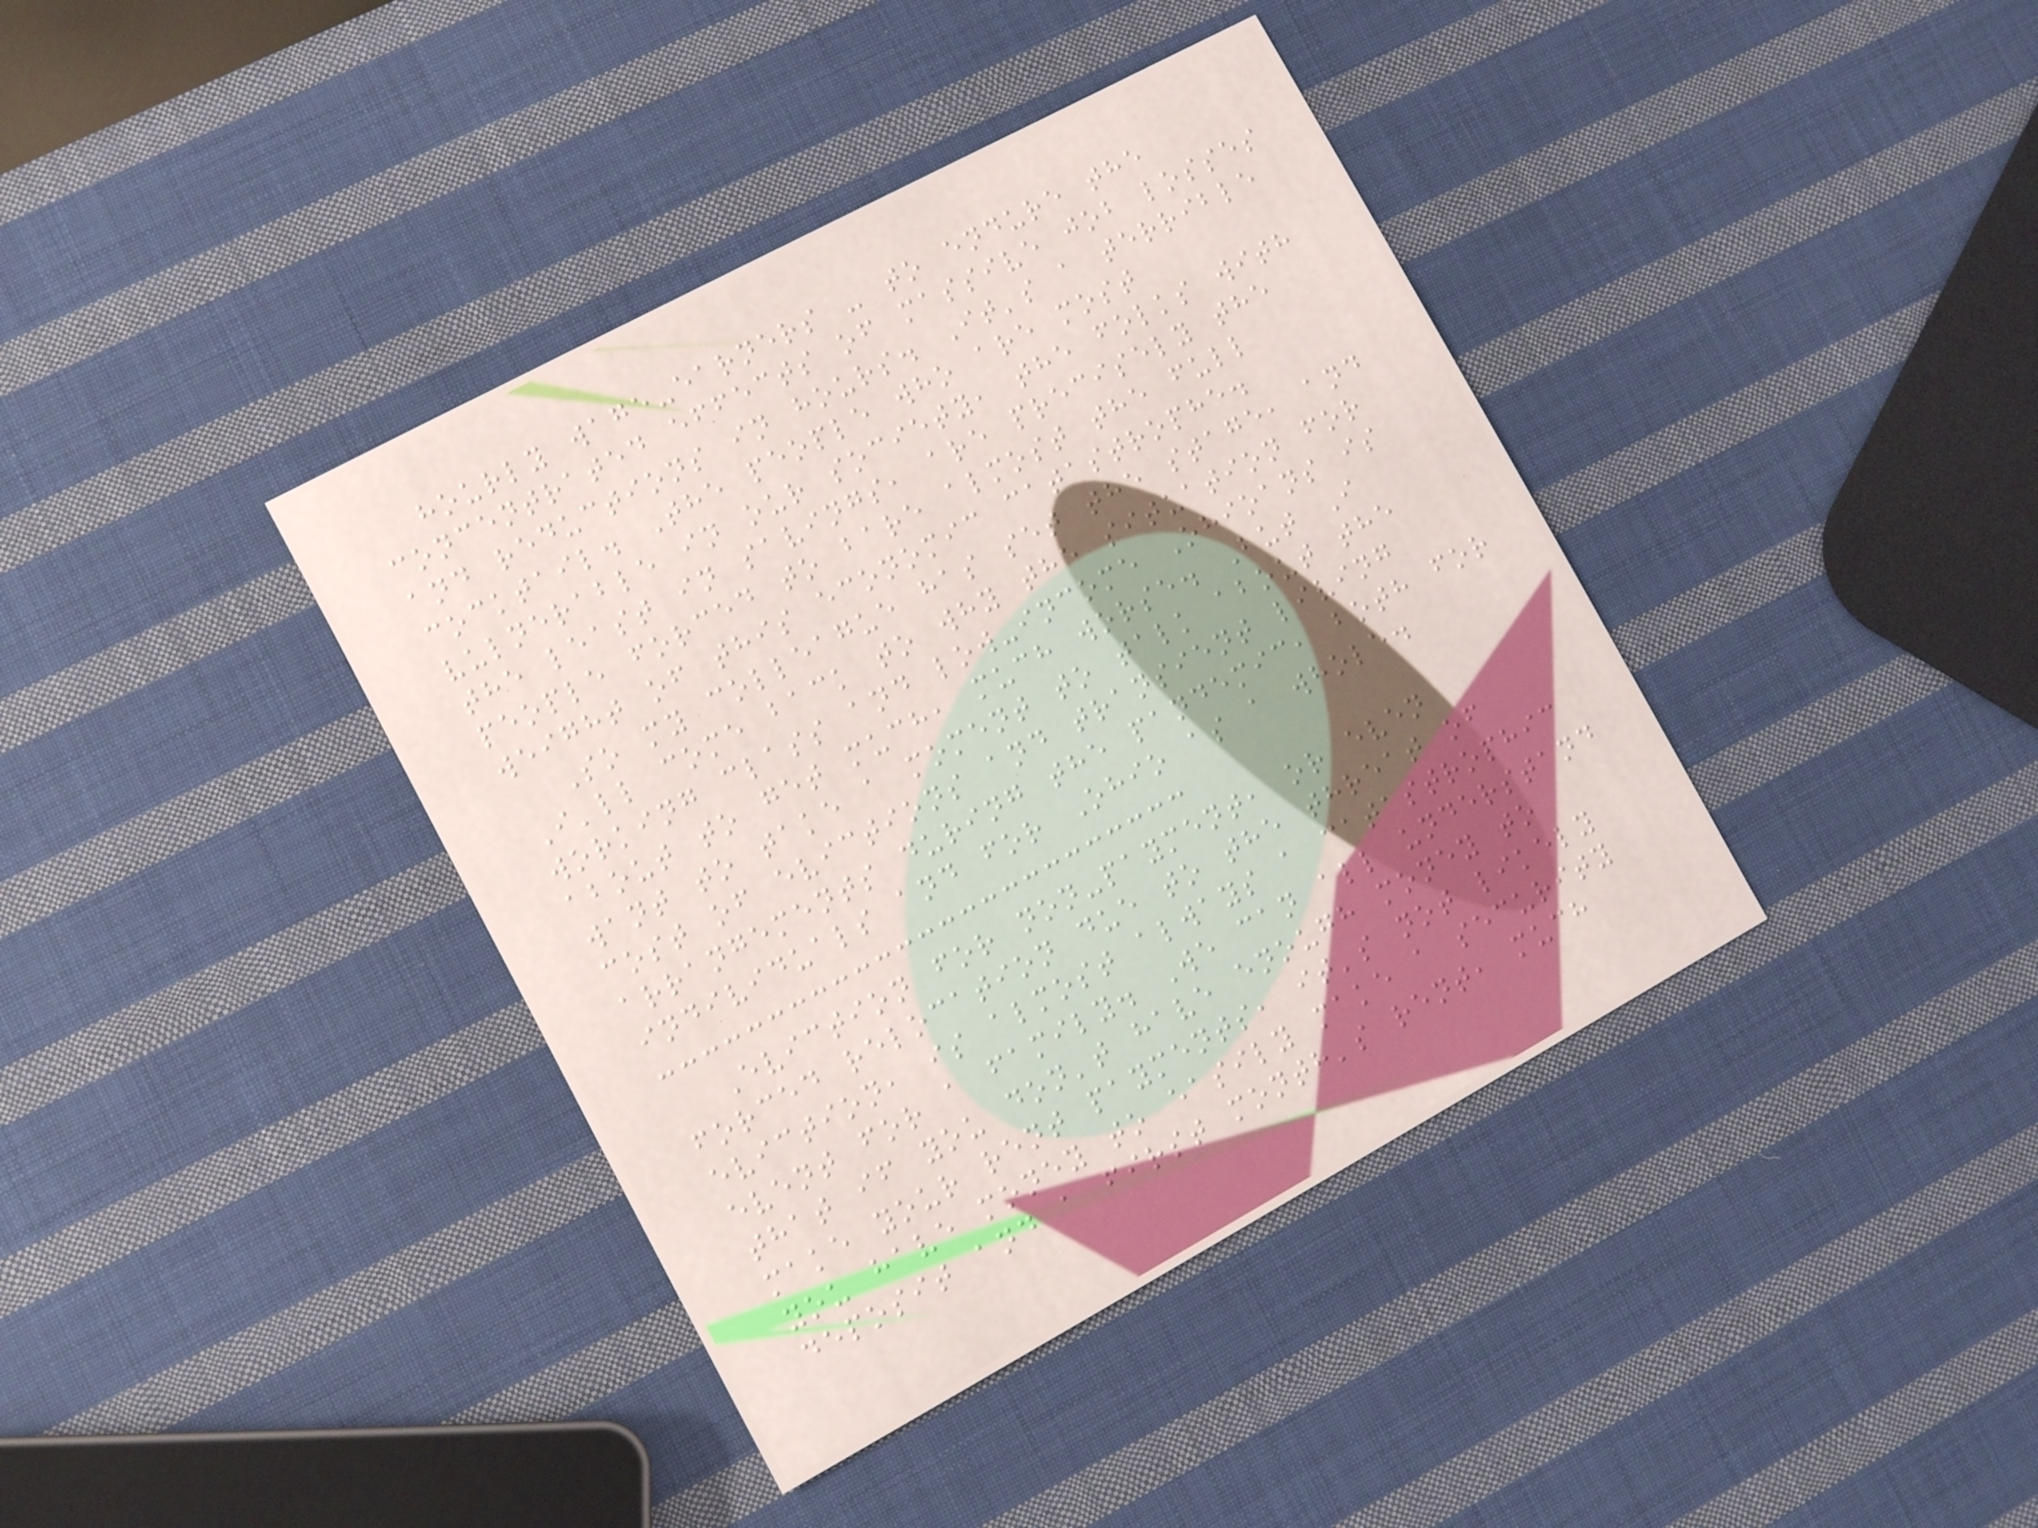hourly wage-earners - to endure the
concentrated effects of massive job losses
and reductions in hours. It's a terrible
cocktail. The people who are most
vulnerable in our society, the folks with
the least in savings, are precisely the
people forced to bare almost the full
weight of this economic catastrophe.
So my colleague has set the stage, and
I'll come back to why the situation for
working class and low-income Ohioans is
about to get much, much worse. But I
want to take a moment to talk about the
cost of evictions and transient living
arrangements during the pandemic, both for
individuals and for Ohio as a whole.
Eviction for non-payment, or even
forced relocation due to the threat of
eviction, is almost always a catastrophic
event for a family. We can all understand
that if you don't have enough money to
make your rent payments, it's not likely
you have money to easily make a security
deposit and a first month's rent, much
